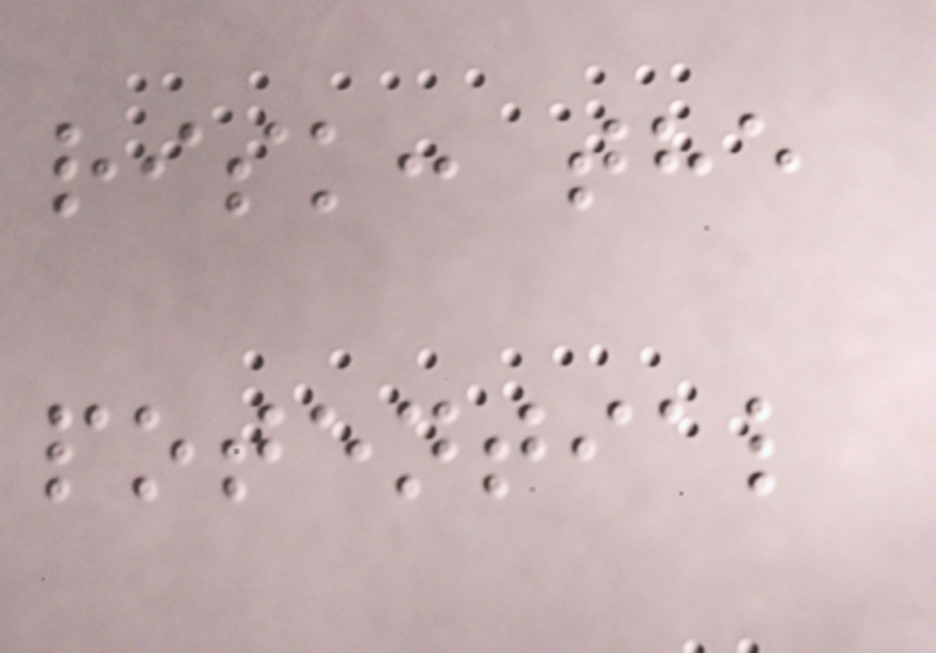risk: the
potential
